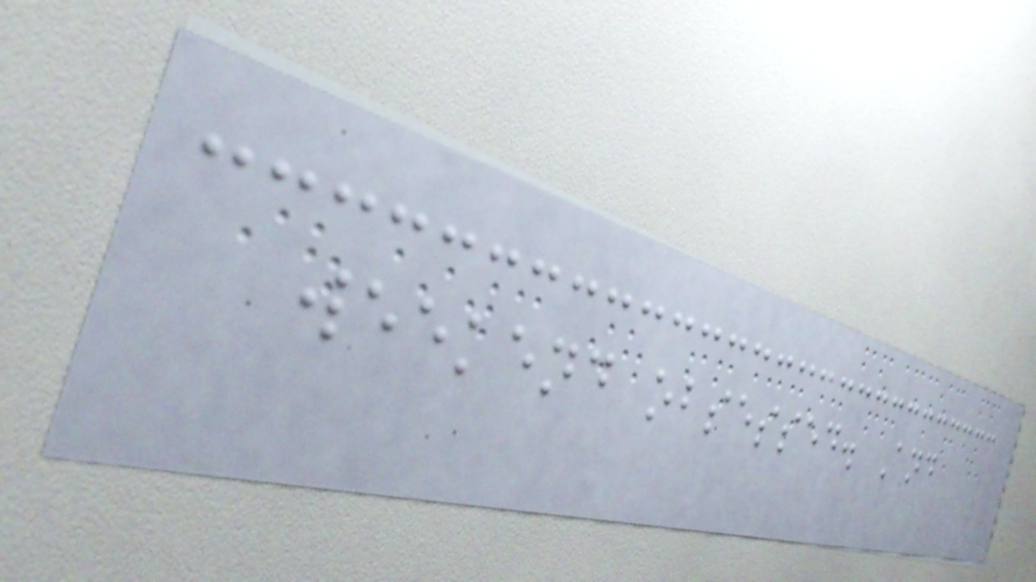weekend obsessed. And
